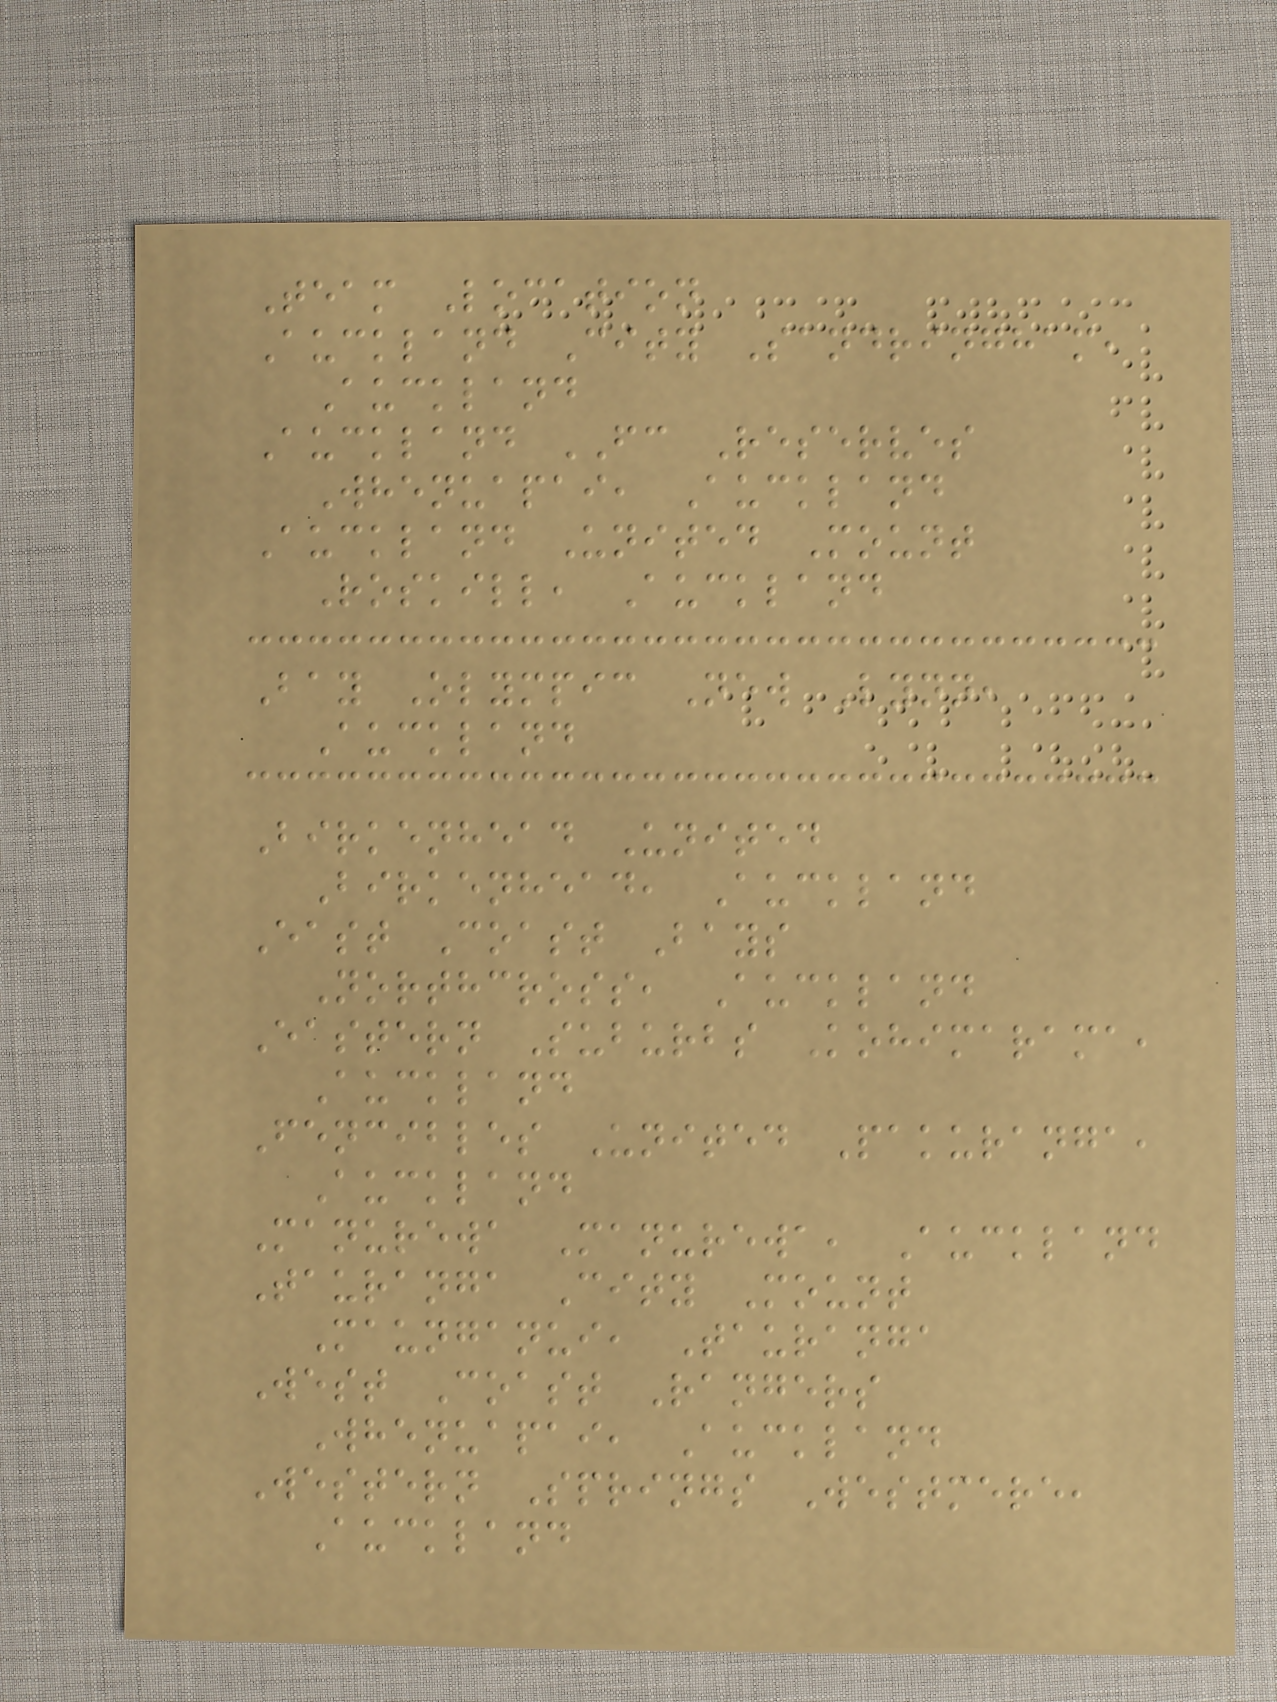Team Location
Auckland City Sandringham,
Auckland
Auckland FC Reserves
Whenuapai, Auckland
Auckland United Mount
Roskill, Auckland
Bay Olympic New Lynn,
Auckland
Birkenhead United
Birkenhead, Auckland
East Coast Bays
Northcross, Auckland
Eastern Suburbs Kohimarama,
Auckland
Fencibles United Pakuranga,
Auckland
Manurewa Manurewa, Auckland
Tauranga City Mount
Maunganui, Tauranga
West Coast Rangers
Whenuapai, Auckland
Western Springs Westmere,
Auckland
